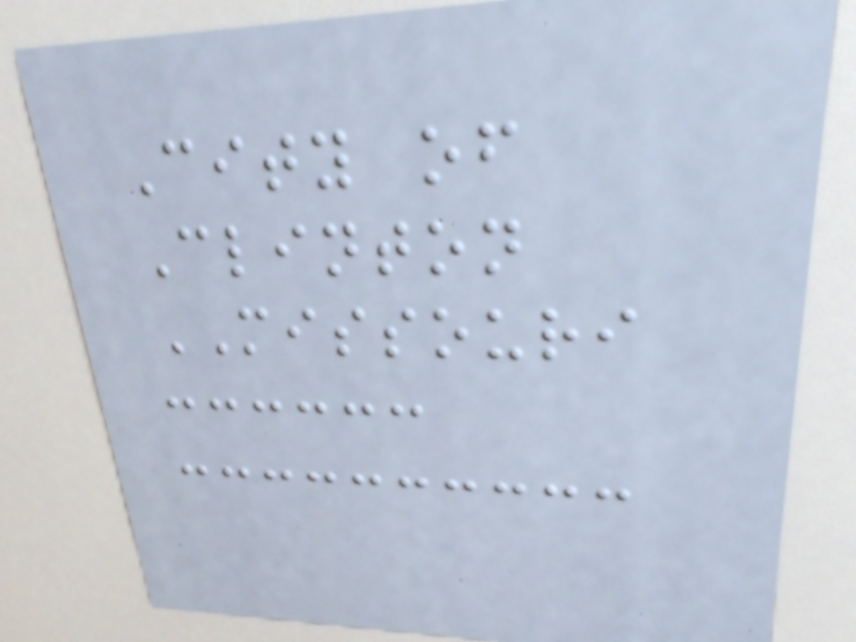City of
Clinton
MISSOURI
